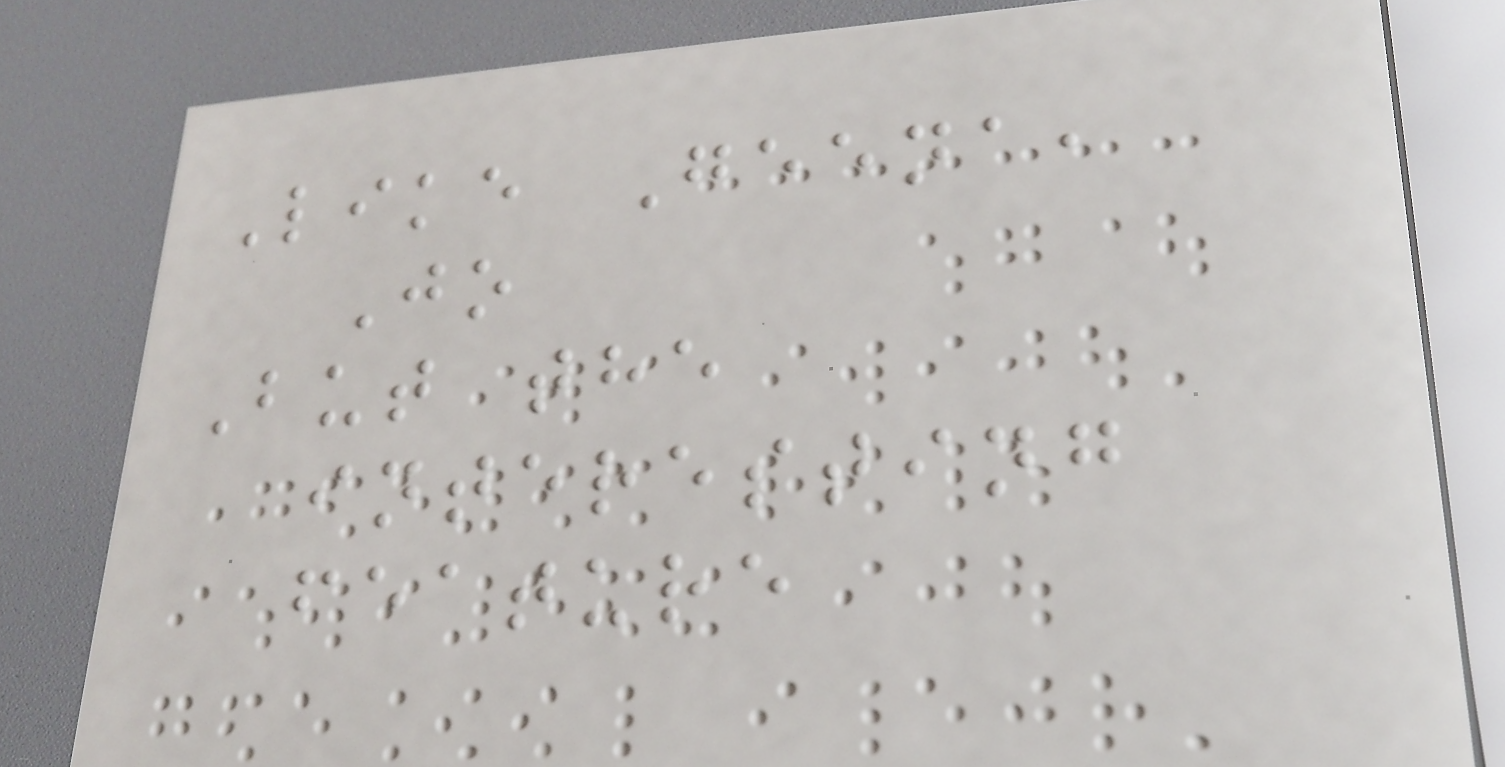Like Geena,
Jo
But the
interesting
feature
